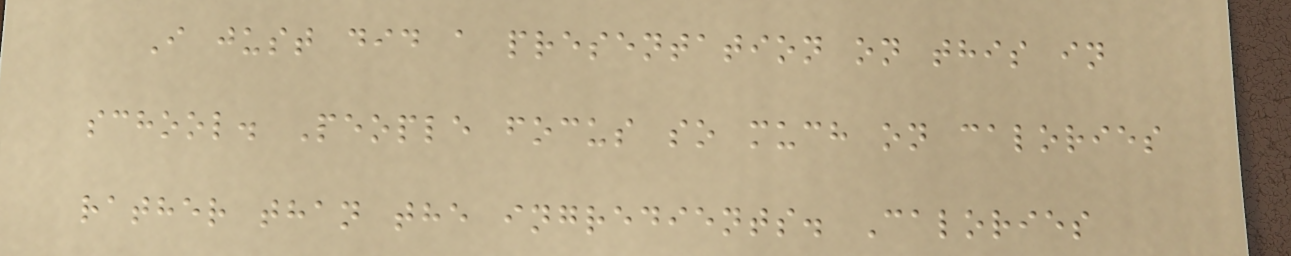I just did a presentation on this in
school. People focus so much on calories
rather than the ingredients. Calories
